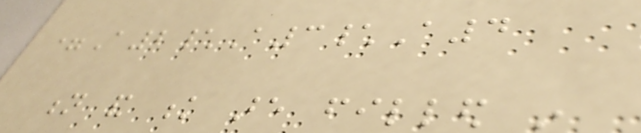=A2\A3\A4
n and k are filled in
